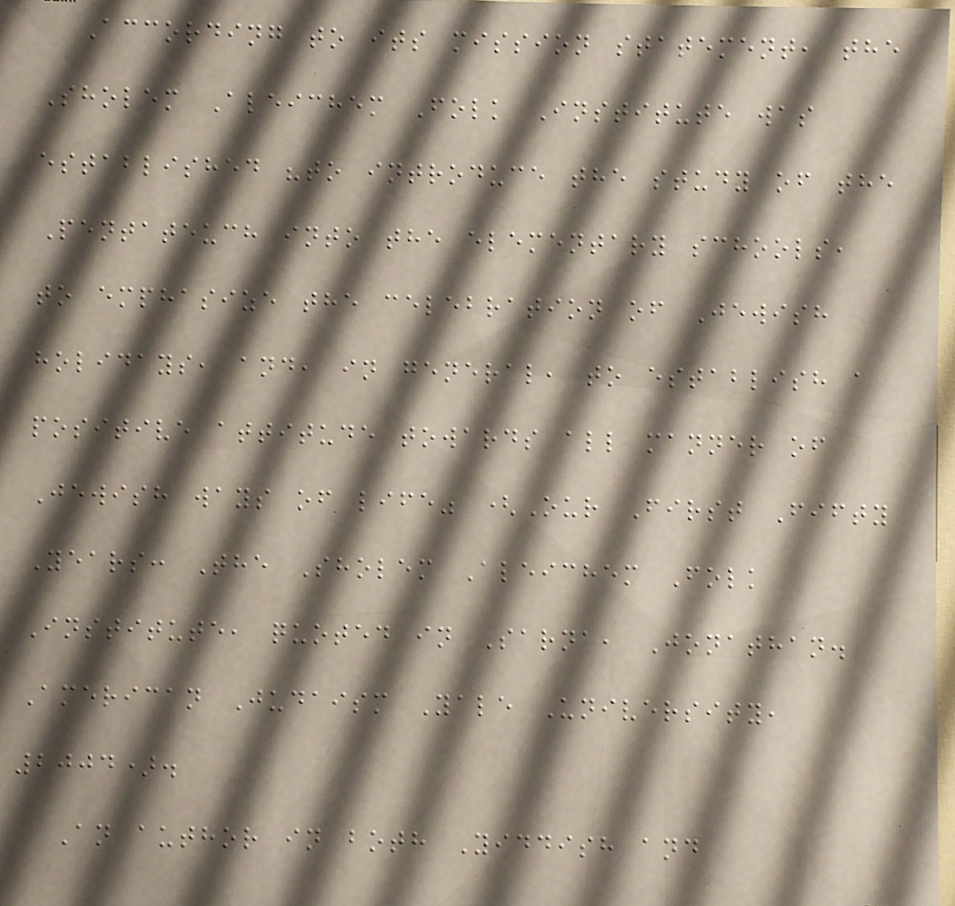According to its mission statement, the
Sholem Aleichem Folk Institute was
established "to introduce the study of the
Pentateuch into the elementary schools,
to emphasize the celebration of Jewish
holidays, and, in general, to establish a
positive attitude towards all manner of
Jewish ways of life" (Our First Fifty
Years: The Sholem Aleichem Folk
Institute, quoted in Sarna, Jonathan.
American Judaism Yale University,
2004).
An author in both Yiddish and
